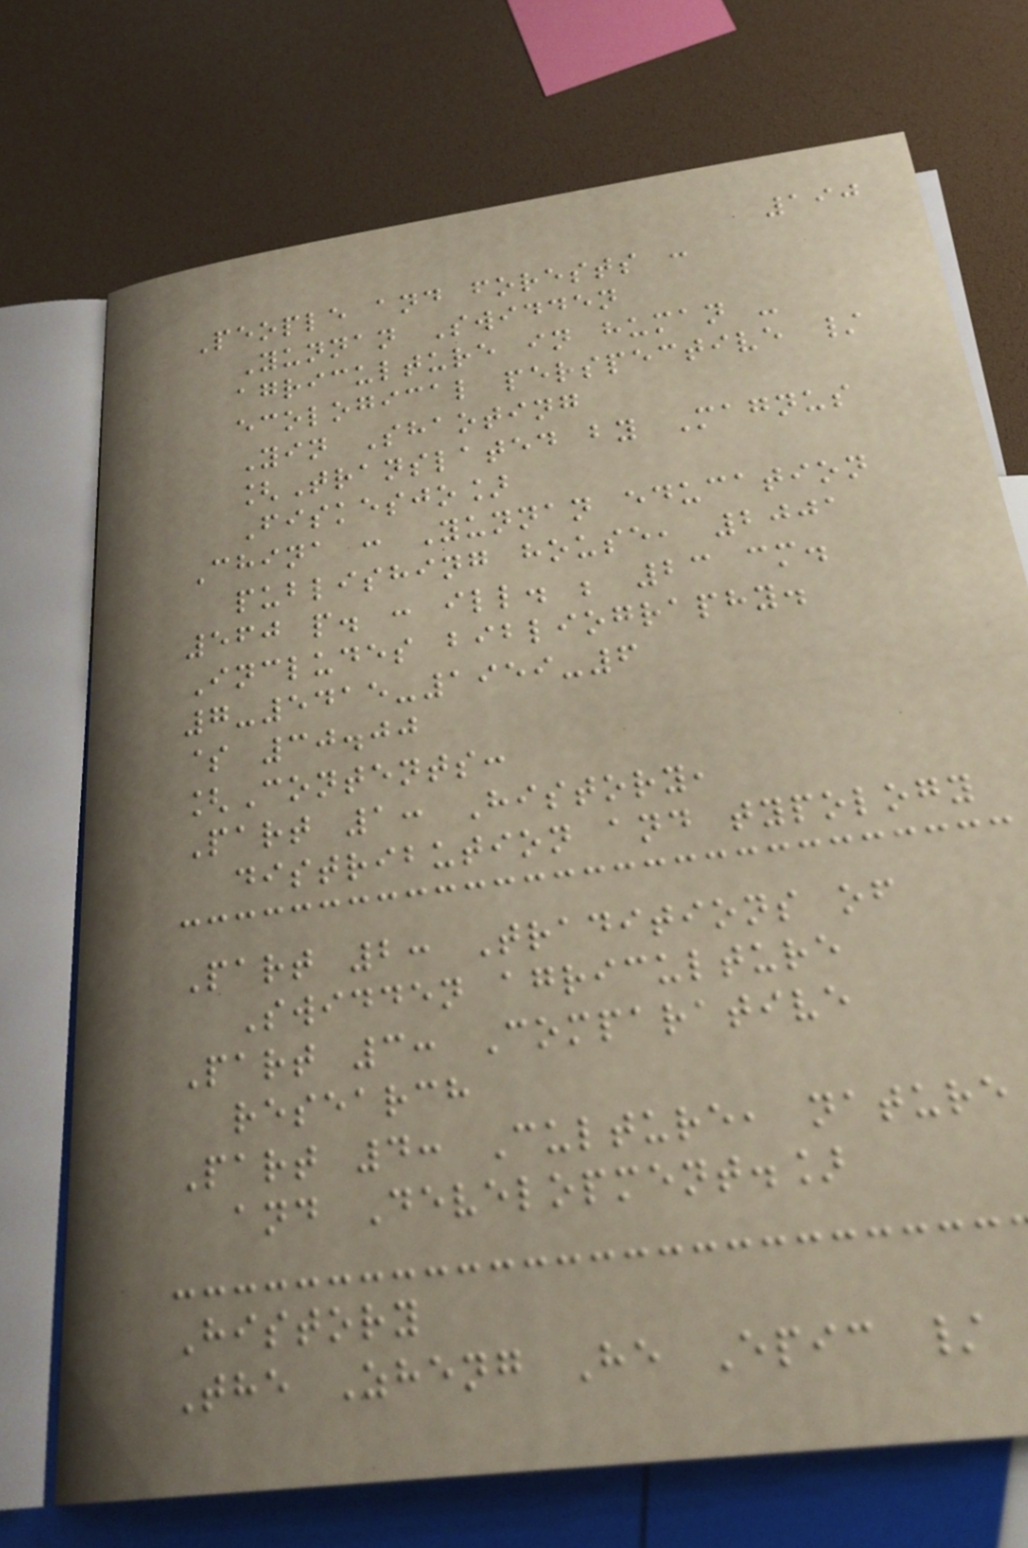190
People and forests :
Yunnan Swidden
agriculture in human -
ecological perspective /
Yin Shaoting
[Translated by Magnus
Fiskesjo]
China : Yunnan education
publishing house, 2001
560 p. : ill. ; 23 cm.
Includes bibliography.
7-5415-1959-6
$ 30.00
[Contents:
Part 1: History,
distribution and typology
Part 2: Traditions of
Swidden agriculture
Part 3: Comparative
research
Part 4: Culture, nature
and Development.]
History
The Zheng He Epic /
